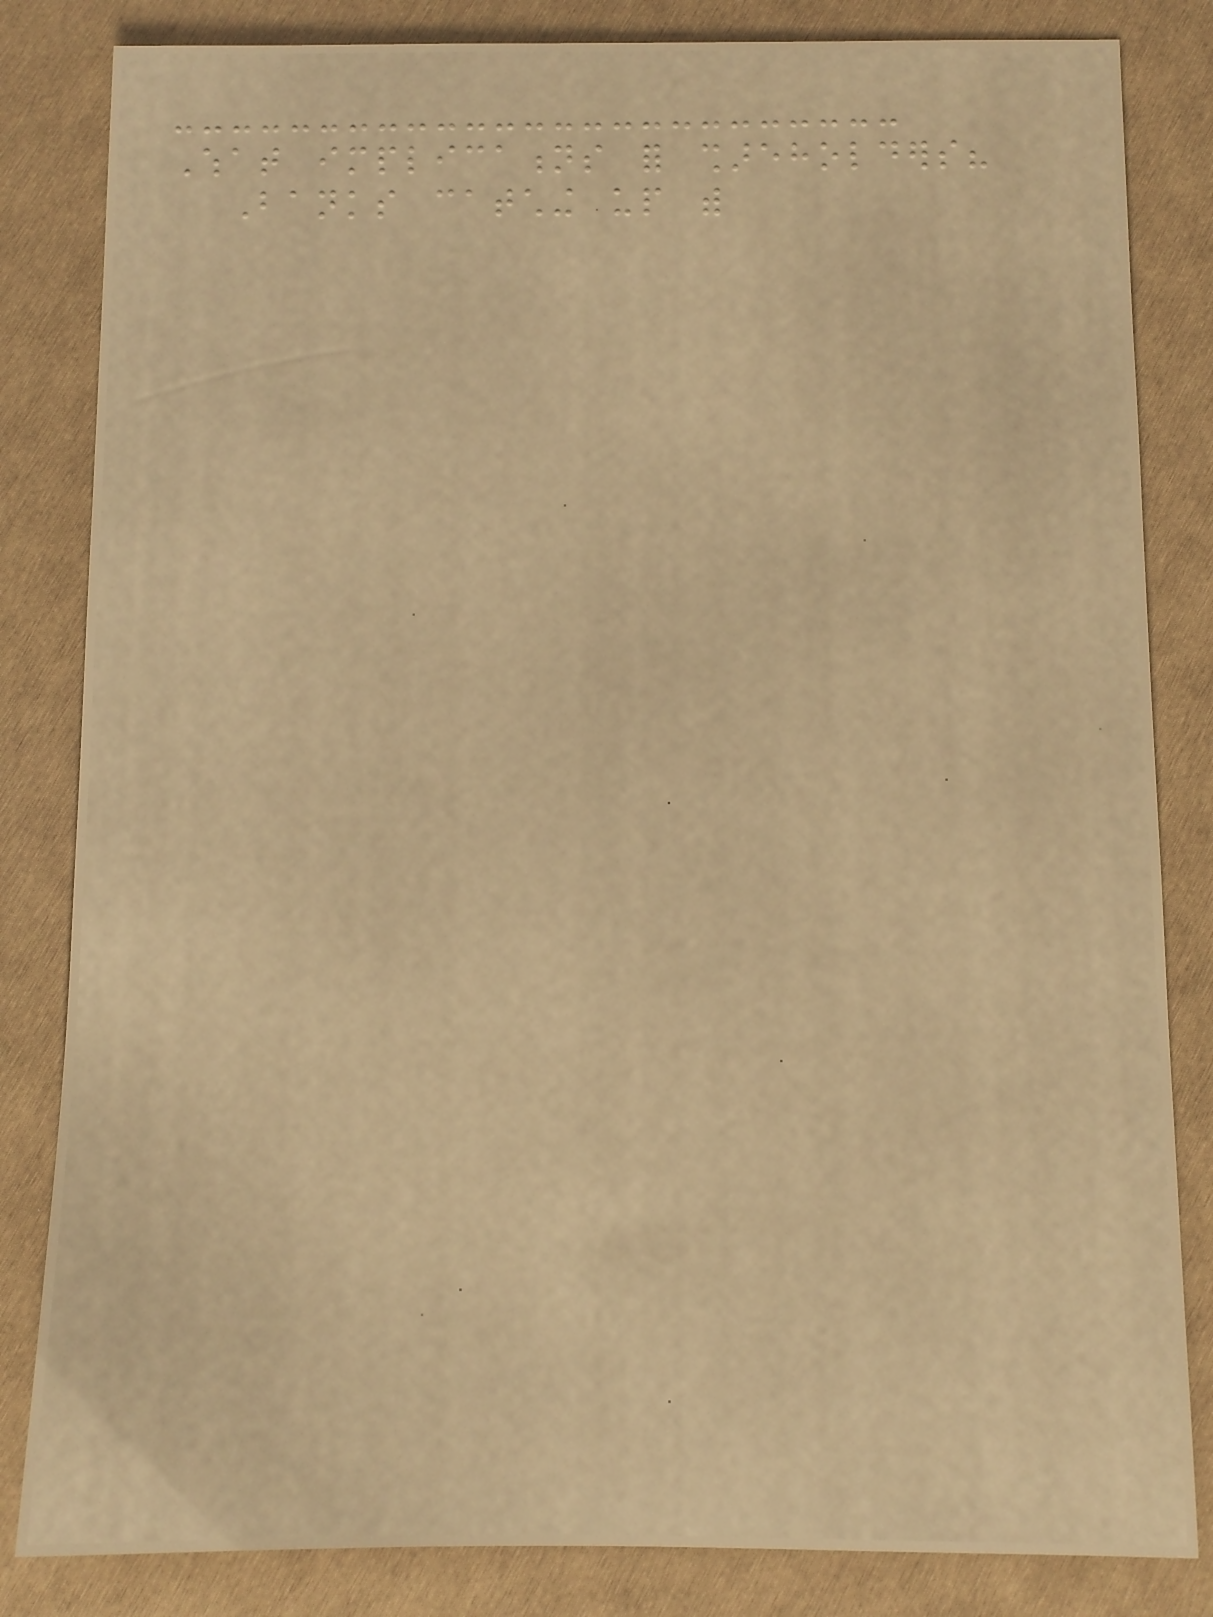What implications for shareholders?
Banks catching up with
